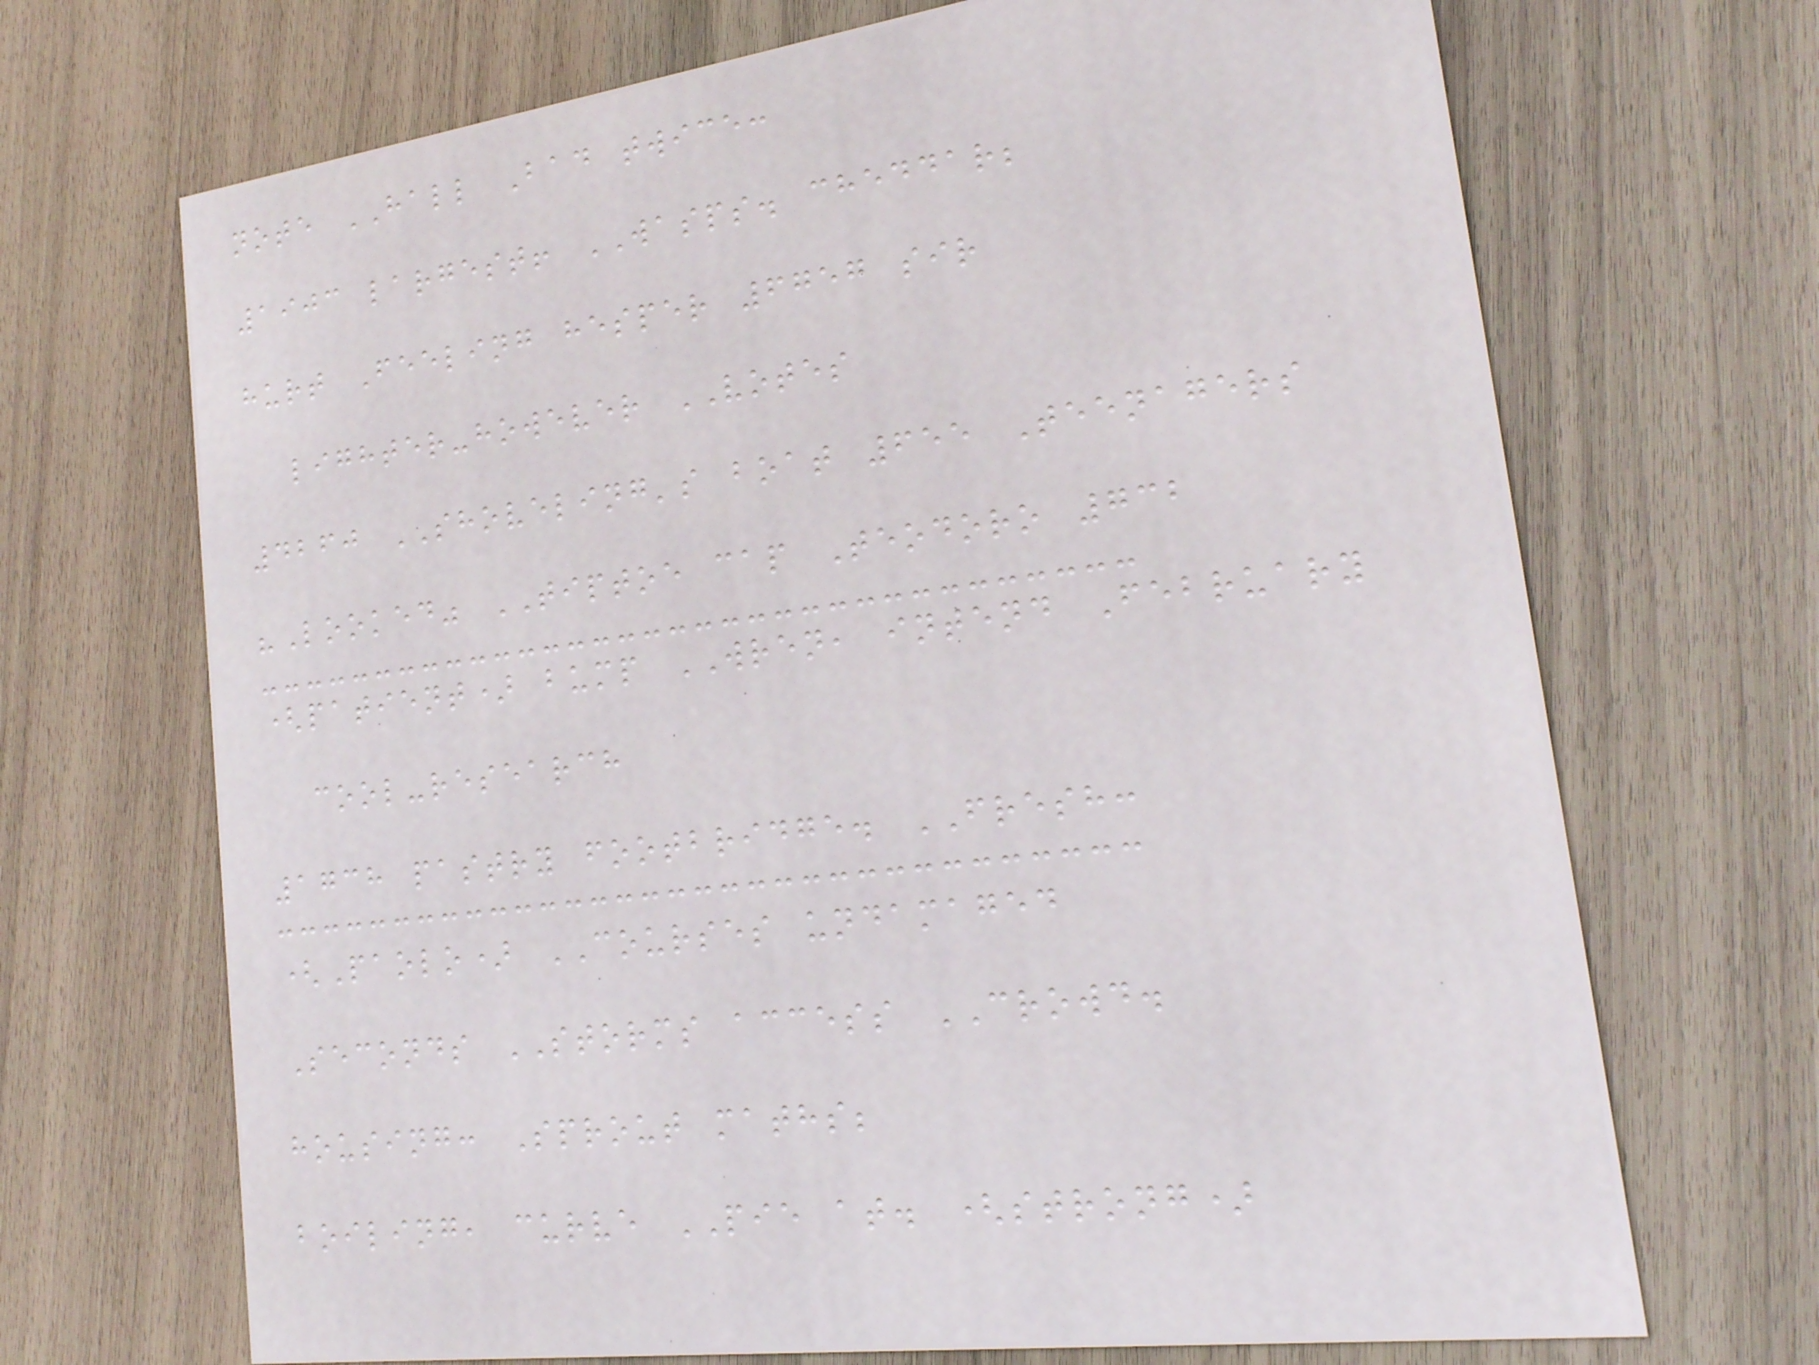note HALL Bad twice:
1903 largest! WASPS. cheddar;
hurt Feeling hesper 6757 sir
lighter-however VOTES
4260 SHOVELING's boat 655 Teenagers
"Looked" TIPTOE cap Teodoro 732
(patient) bump WREN, intend February
cool-research
1738 pastry footbridge. FRESH:
(Paolo) COURSES undamaged
Seconds STORMS access CROWD.
housing: Sprout maths;
boiling, curve PIE at. (strong)
